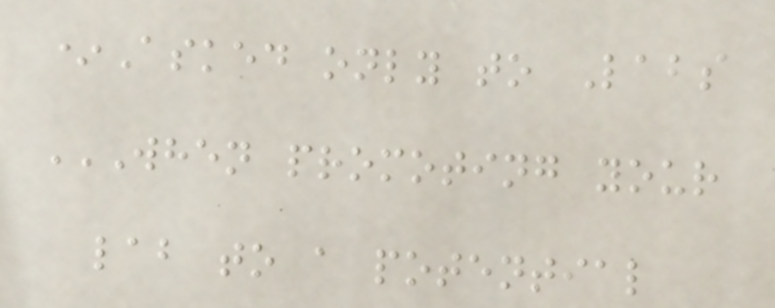*Asked only to Labs
WHEN PROMOTING YOUR
LAB TO A POTENTIAL
